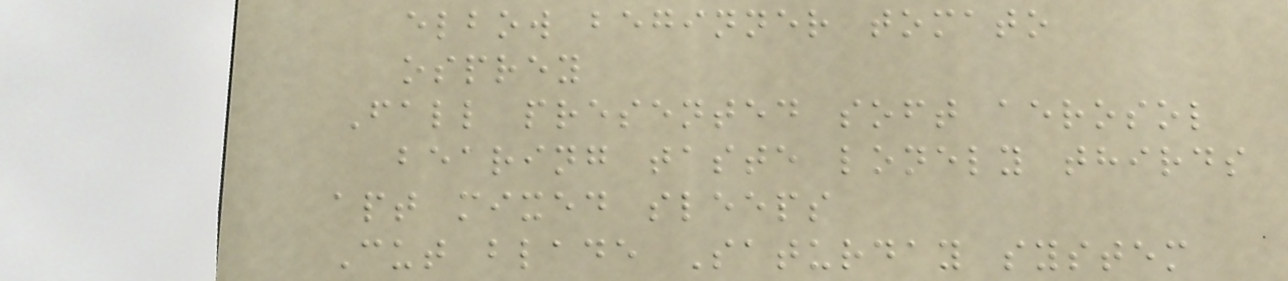elbow beginner tomato
osprey
Fall presented soft aerosol
bearing taste lonely thirds
apt mixed sleeps
Cut blade Saturday system
